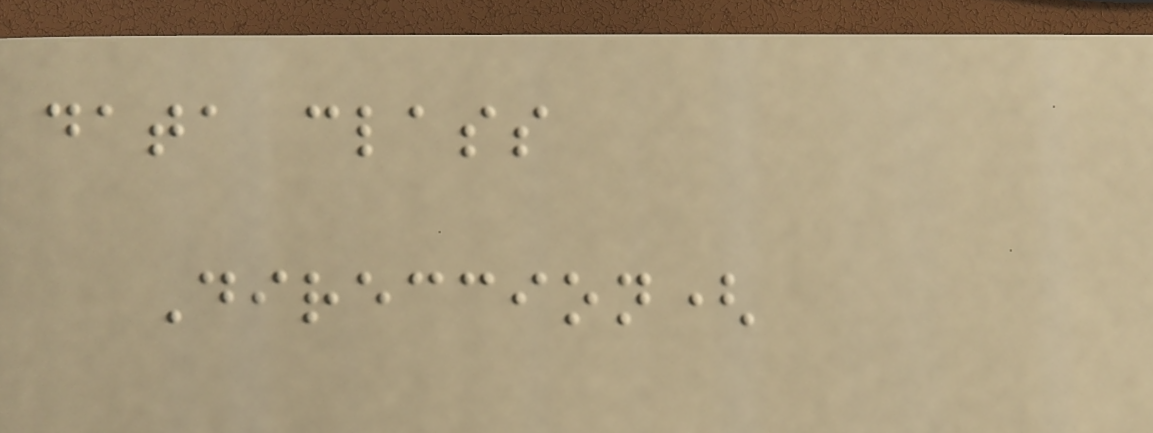data class
Direccion(
